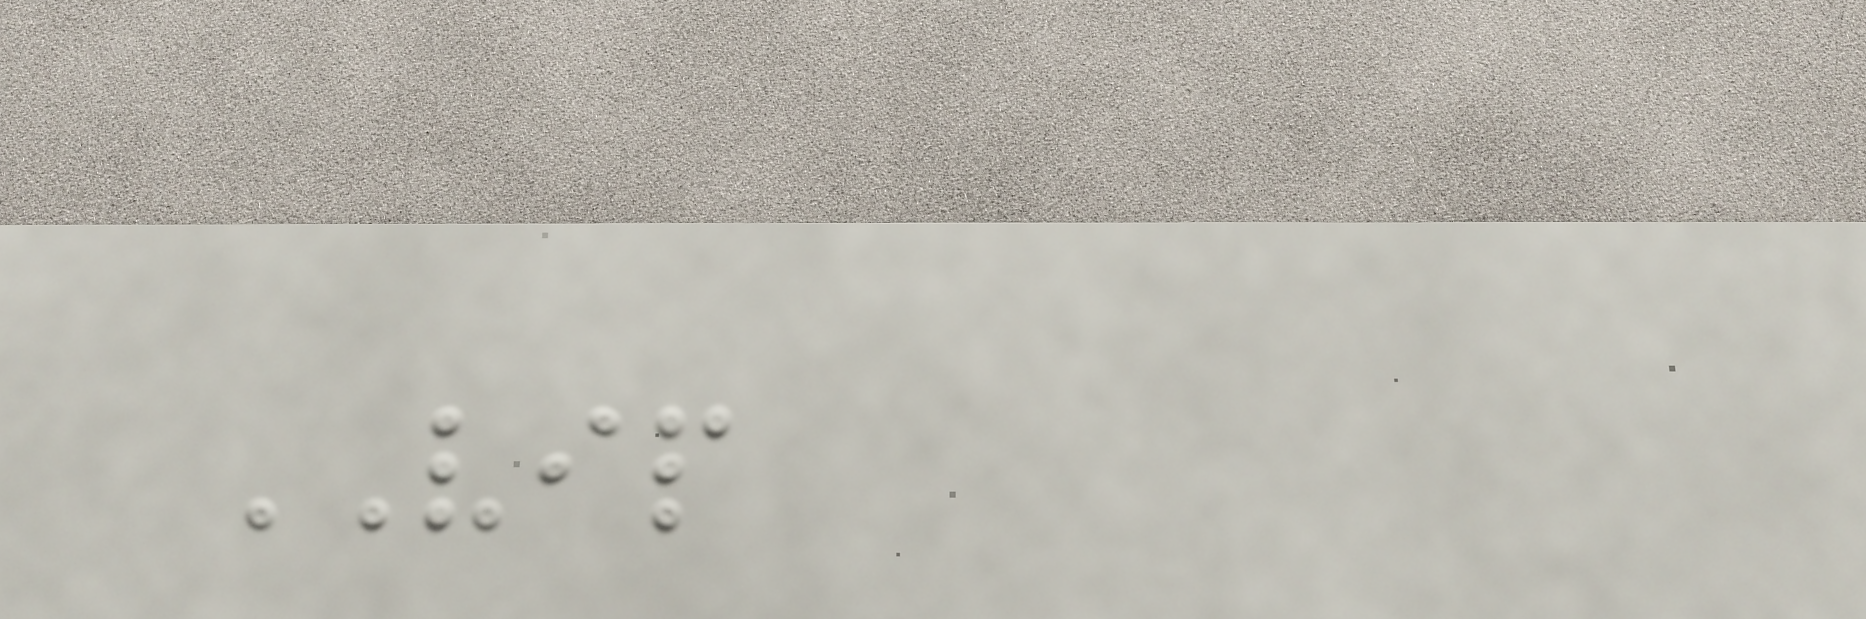VIP
